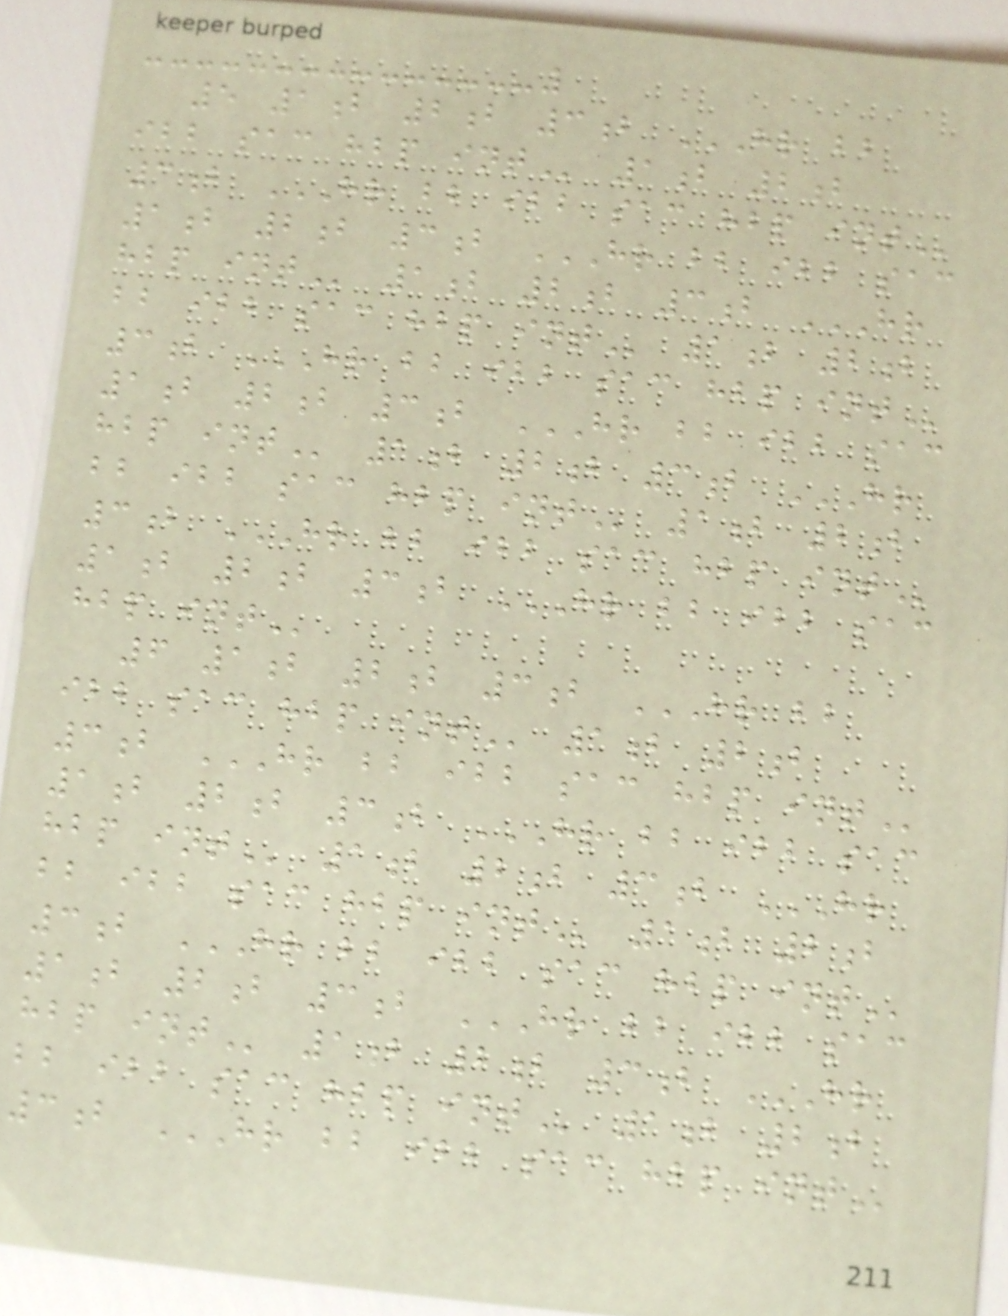5 1b 2b 3b HR BB
IBB SAC HBP INT 1b 2b
3b HR BB IBB SAC HBP INT
1b 2b 3b HR BB IBB SAC
HBP INT 1b 2b 3b HR
BB IBB SAC HBP INT 1b 2b
3b HR BB IBB SAC HBP INT
1b 2b 3b HR BB IBB SAC
HBP INT 1b 2b 3b HR
BB IBB SAC HBP INT 1b 2b
3b HR BB IBB SAC HBP INT
1b 2b 3b HR BB IBB SAC
HBP INT
6 1b 2b 3b HR BB
IBB SAC HBP INT 1b 2b
3b HR BB IBB SAC HBP INT
1b 2b 3b HR BB IBB SAC
HBP INT 1b 2b 3b HR
BB IBB SAC HBP INT 1b 2b
3b HR BB IBB SAC HBP INT
1b 2b 3b HR BB IBB SAC
HBP INT 1b 2b 3b HR
BB IBB SAC HBP INT 1b 2b
3b HR BB IBB SAC HBP INT
